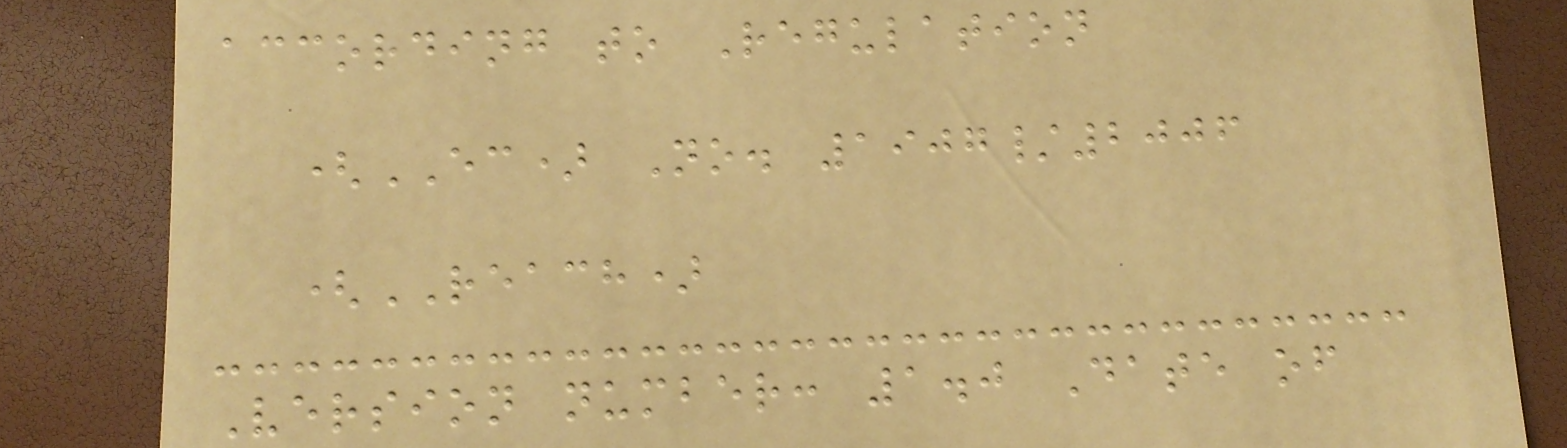according to Regulation
(EC) No. 1907/2006
(REACH)
Version number: 1.0 Date of
